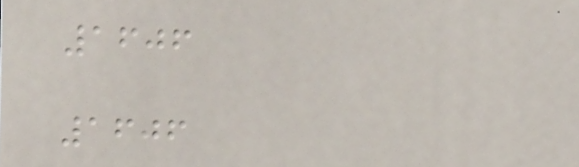1606
1606
